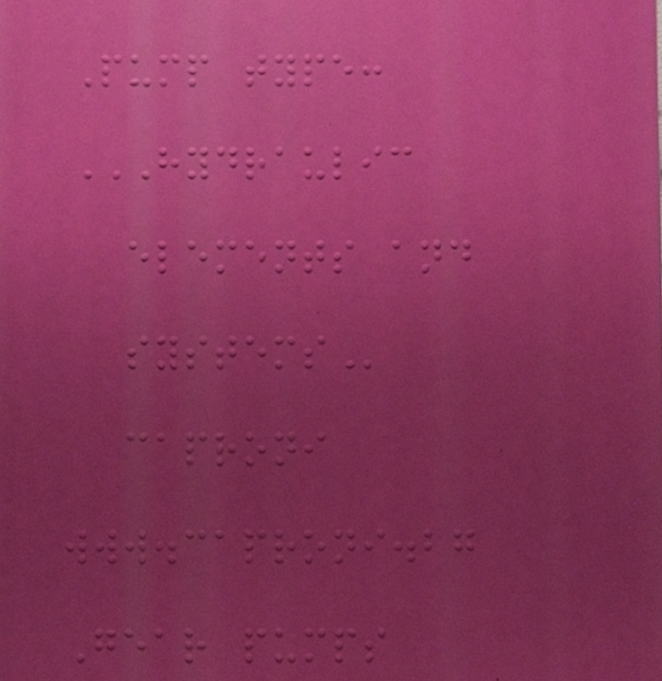Pump type:
HYDRAULIC
ELEMENTS AND
SYSTEMS
caproni
www.caproni.bg
Gear pumps
